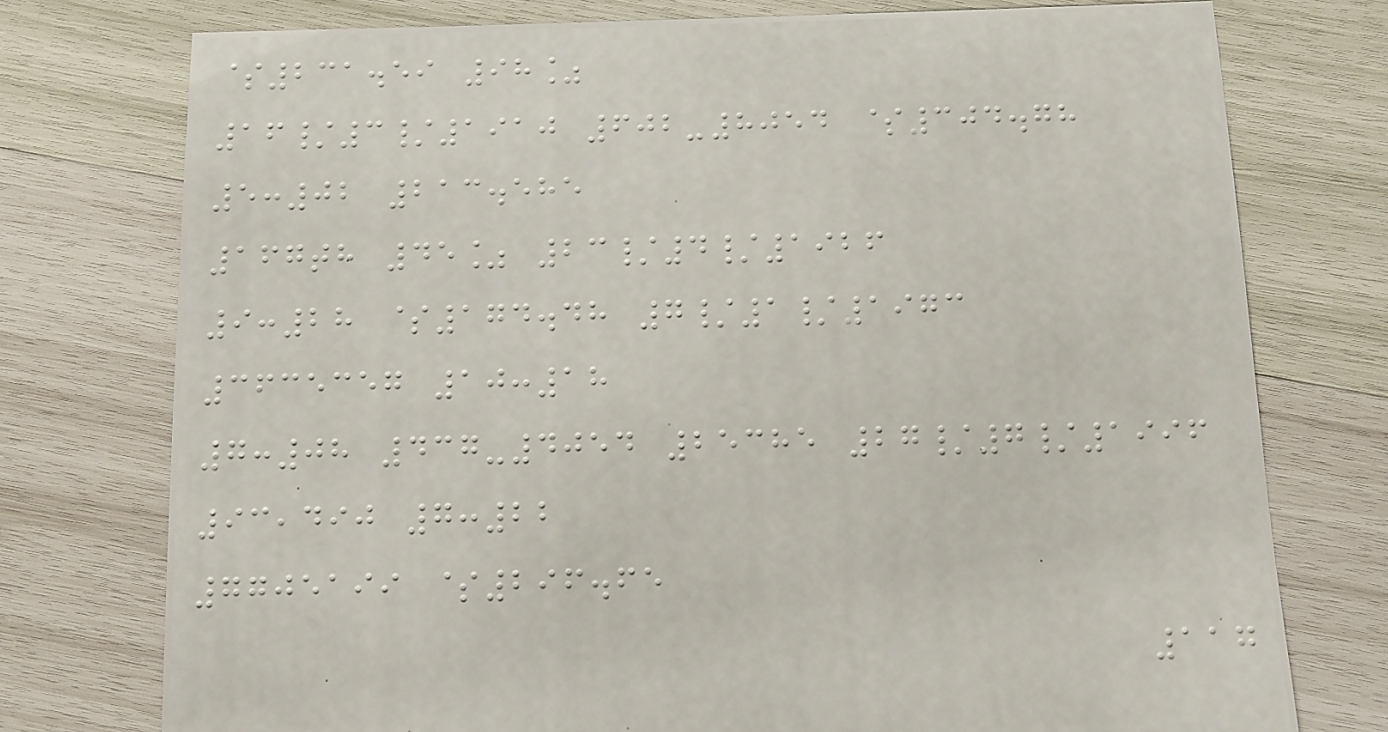$231.59 98%
16/3/1910 602-8054 $304.78
5:02 213.585
167th 45% 23/4/1926
9:28 $174.48 7/1/1973
3635357 10:18
7:08 437-4054 25385 27/7/1996
93,490 7:22
7705199 $296.65
117
